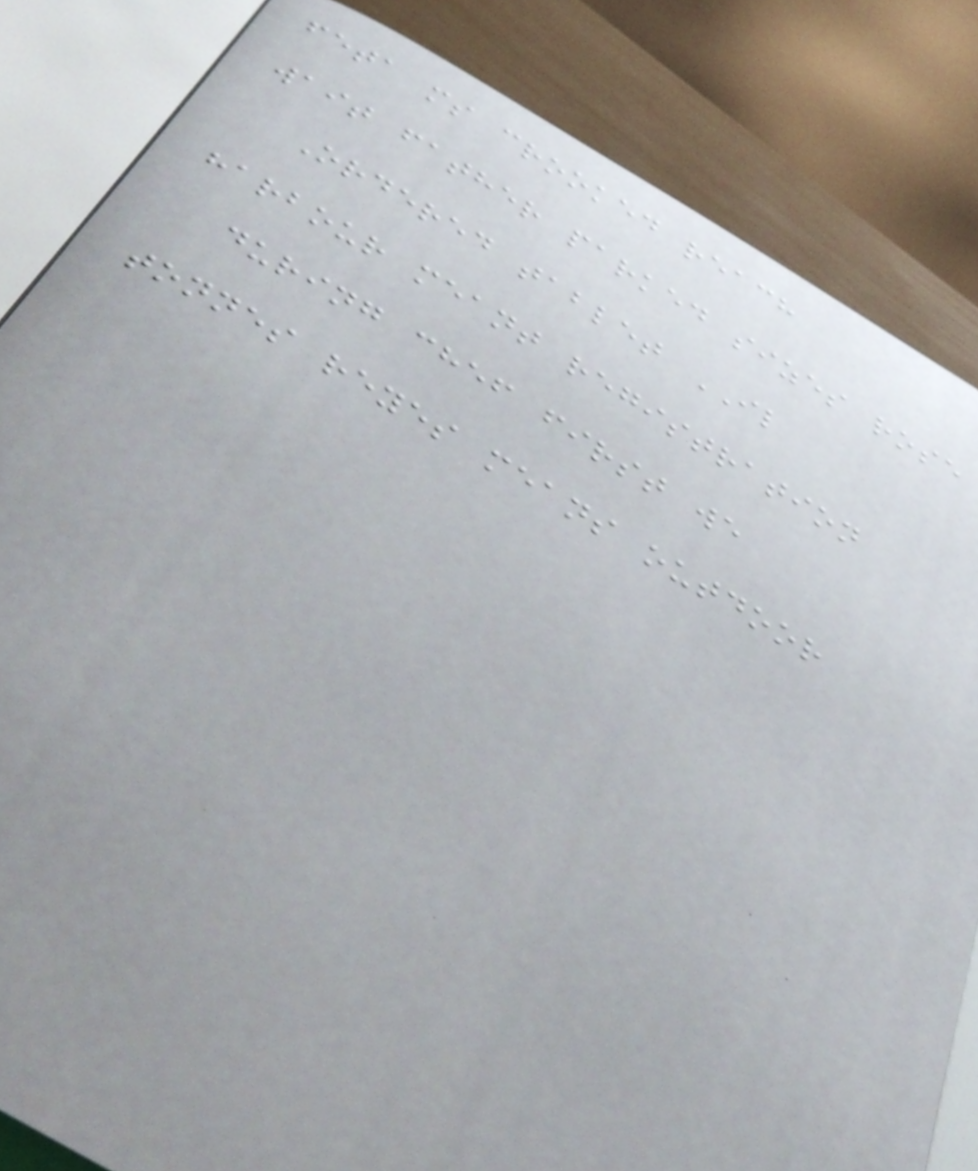feta ms crooked reach
wait father parked sizes rose
Ordered tablet IL
harbour meant registration
during chef first we
tonnes reyes means outdoor
